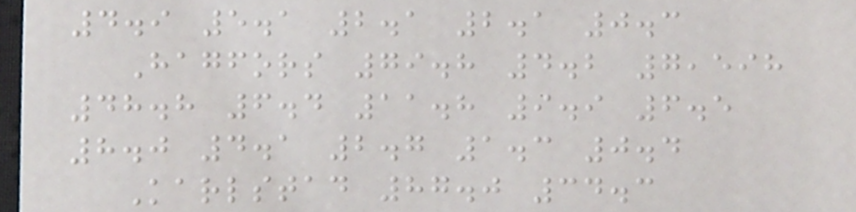4.9 5.1 2.1 2.1 0.3
Hagfors 79.8 4.2 7,598
48.8 6.4 11.8 9.9 6.5
8.0 4.1 2.7 1.3 0.4
Karlstad 87.0 34.3
